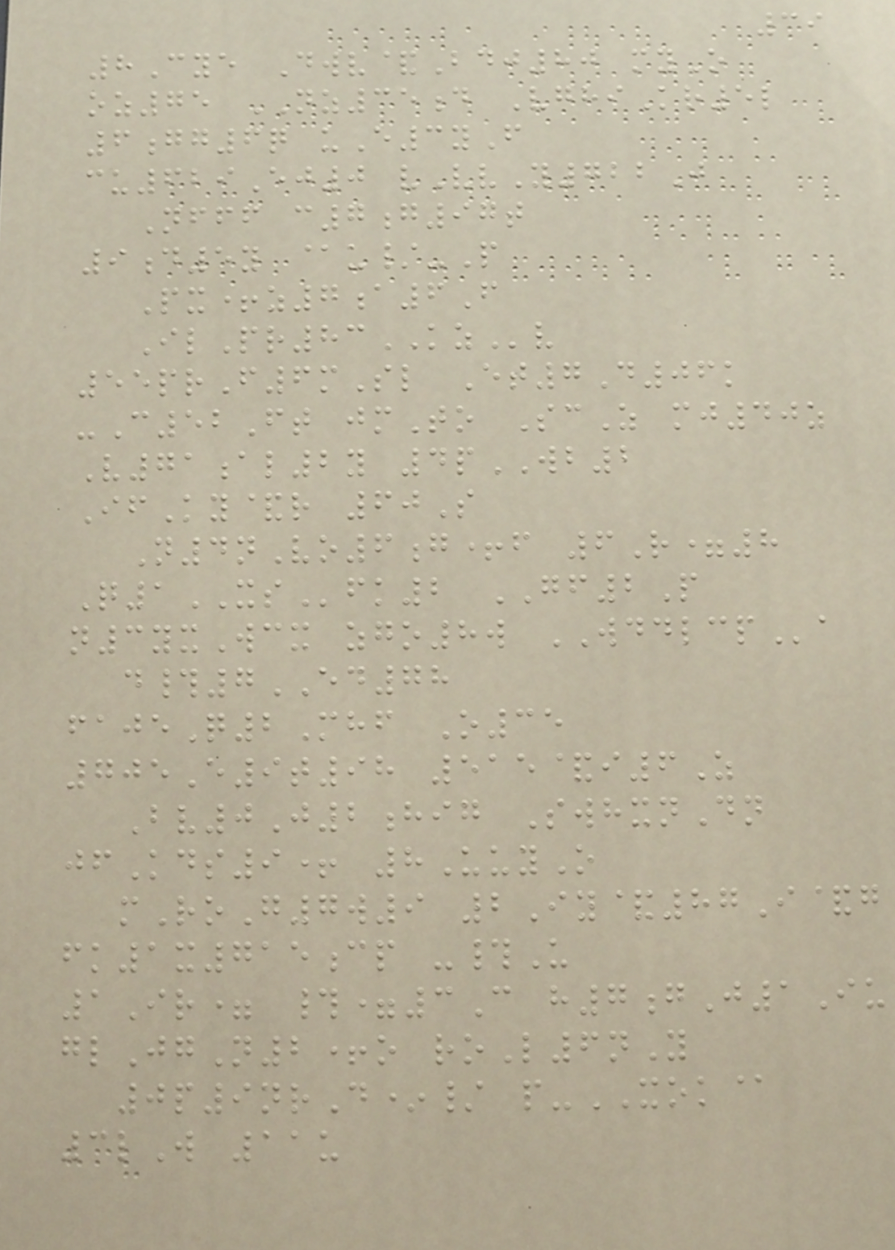39
8Cye Dwv&Bdj80 myO
oz75 NZ35d VghiKr5l
6gg6q uE3yF
cu629Ej0 vVvY722J
Nfff c7g97t
9d5y @u/-P
Px+z7a6F
IlPr83KZv
55prF6mSl Et7D06k
-C52Ft jmTo ScZ mj40z
V71al2y 4pWB2
IfKy&r 60S
N4nVo6g+f 6R=8
Q1XSfk2 GF2P
n3yxWcx zgo8w WDDLCPa
d#7ED78
fajeQ2Mhf O35
705E9t98 515&i6Z
Bv0J2hig SwhxnDn
jfKds9+ 8UuyO
mRoG7w9 2Iy&87I&g
fk1x715cp -#U
1Ir= #=3C h7gJ1Iu
glJgN2+o roL6nY
0p9nrD*/ p-XOK@
3lW 11u
